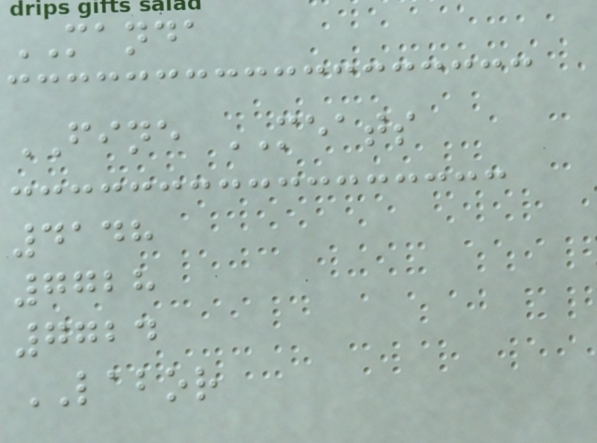MANDA
FINE MEATS
4148
7728
7724
LABOR
